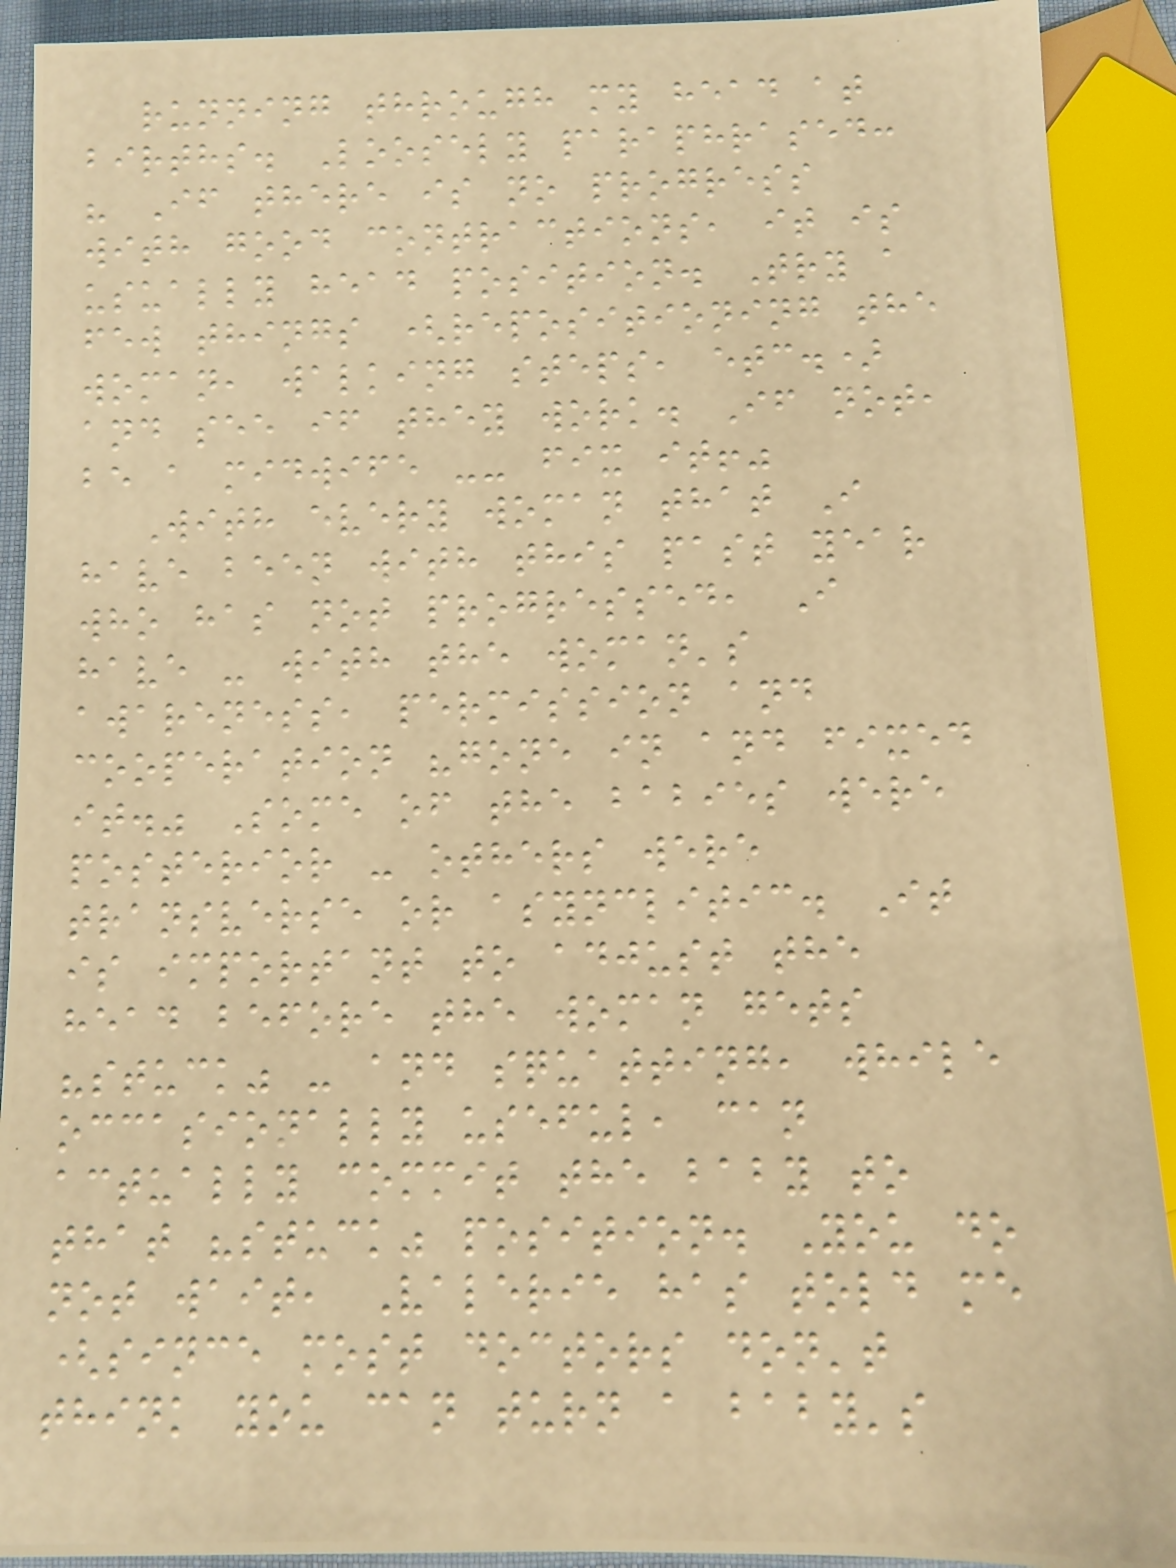running through my head at
births. Loosely paraphrased:
" If there is no progress
with good contractions, it is
usually head position. Try a
few things (repositioning the
woman, walking steps, etc.)
and see if they work. If not,
be a midwife -- fix it!"
With every woman that I
have been with this past year
who has not progressed, I
have - with the woman's
awareness, permission and
cooperation "gone in and fixed
it." Some of the babies were
posterior - others were
transverse or asynclitic. It
is important to adjust the
head before the woman gets
"stuck" - and squatting, while
occasionally useful, can
actually commit the baby to
that "stuck" position. You do
not wait, Valerie has told me
(since most doctors don't
think you can turn a baby's
